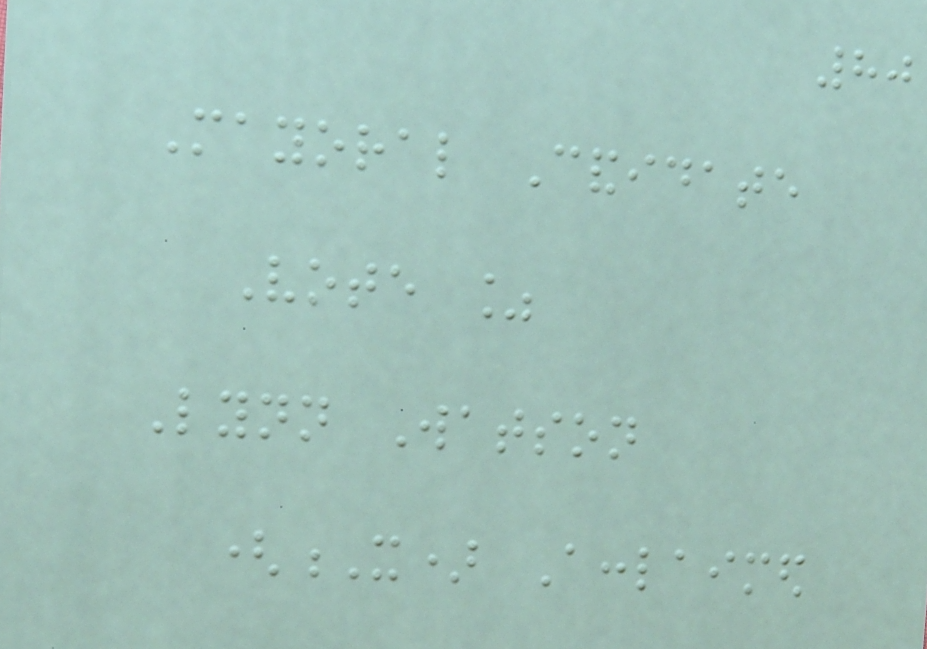80
Mayoral Candidate
Vote %
Lynn Watson
(X) Acclaimed
